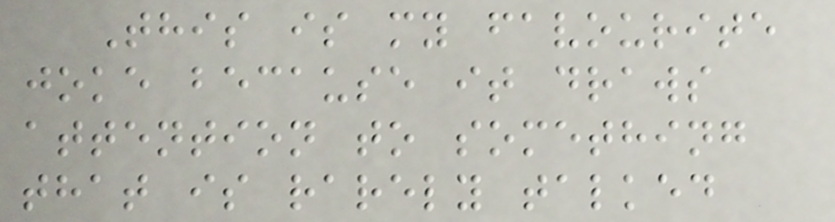This is my favourite
joke because it draws
attention to something
that is rarely talked
